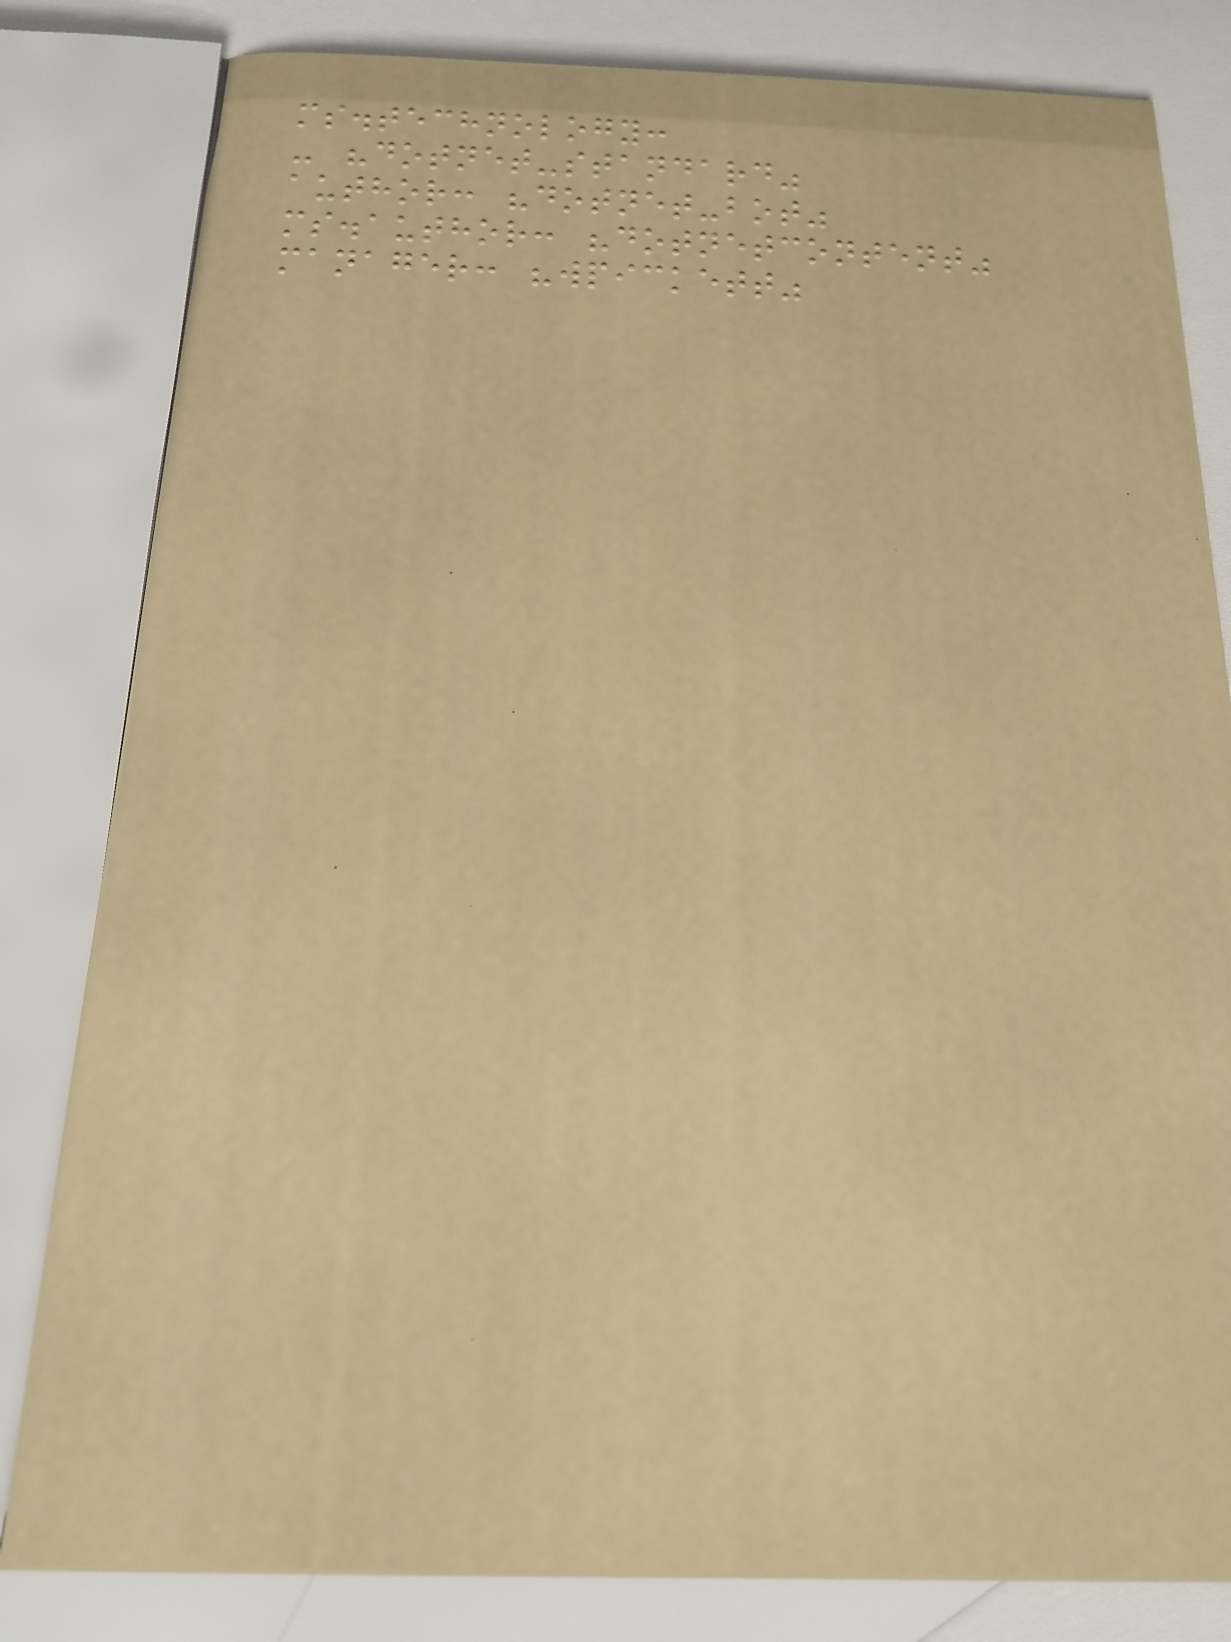ms.technology:
- "dotnet-standard"
author: "dotnet-bot"
ms.author: "dotnetcontent"
manager: "wpickett"
